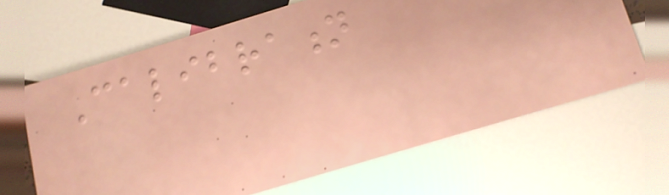Calibration
